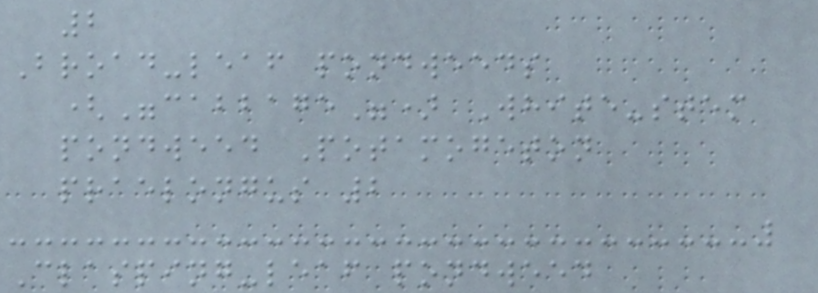2
Broad-leaf pondweeds
("cabbage") White-stem
pondweed Potamogeton
praelongus 2
Clasping-leaf pondweed
